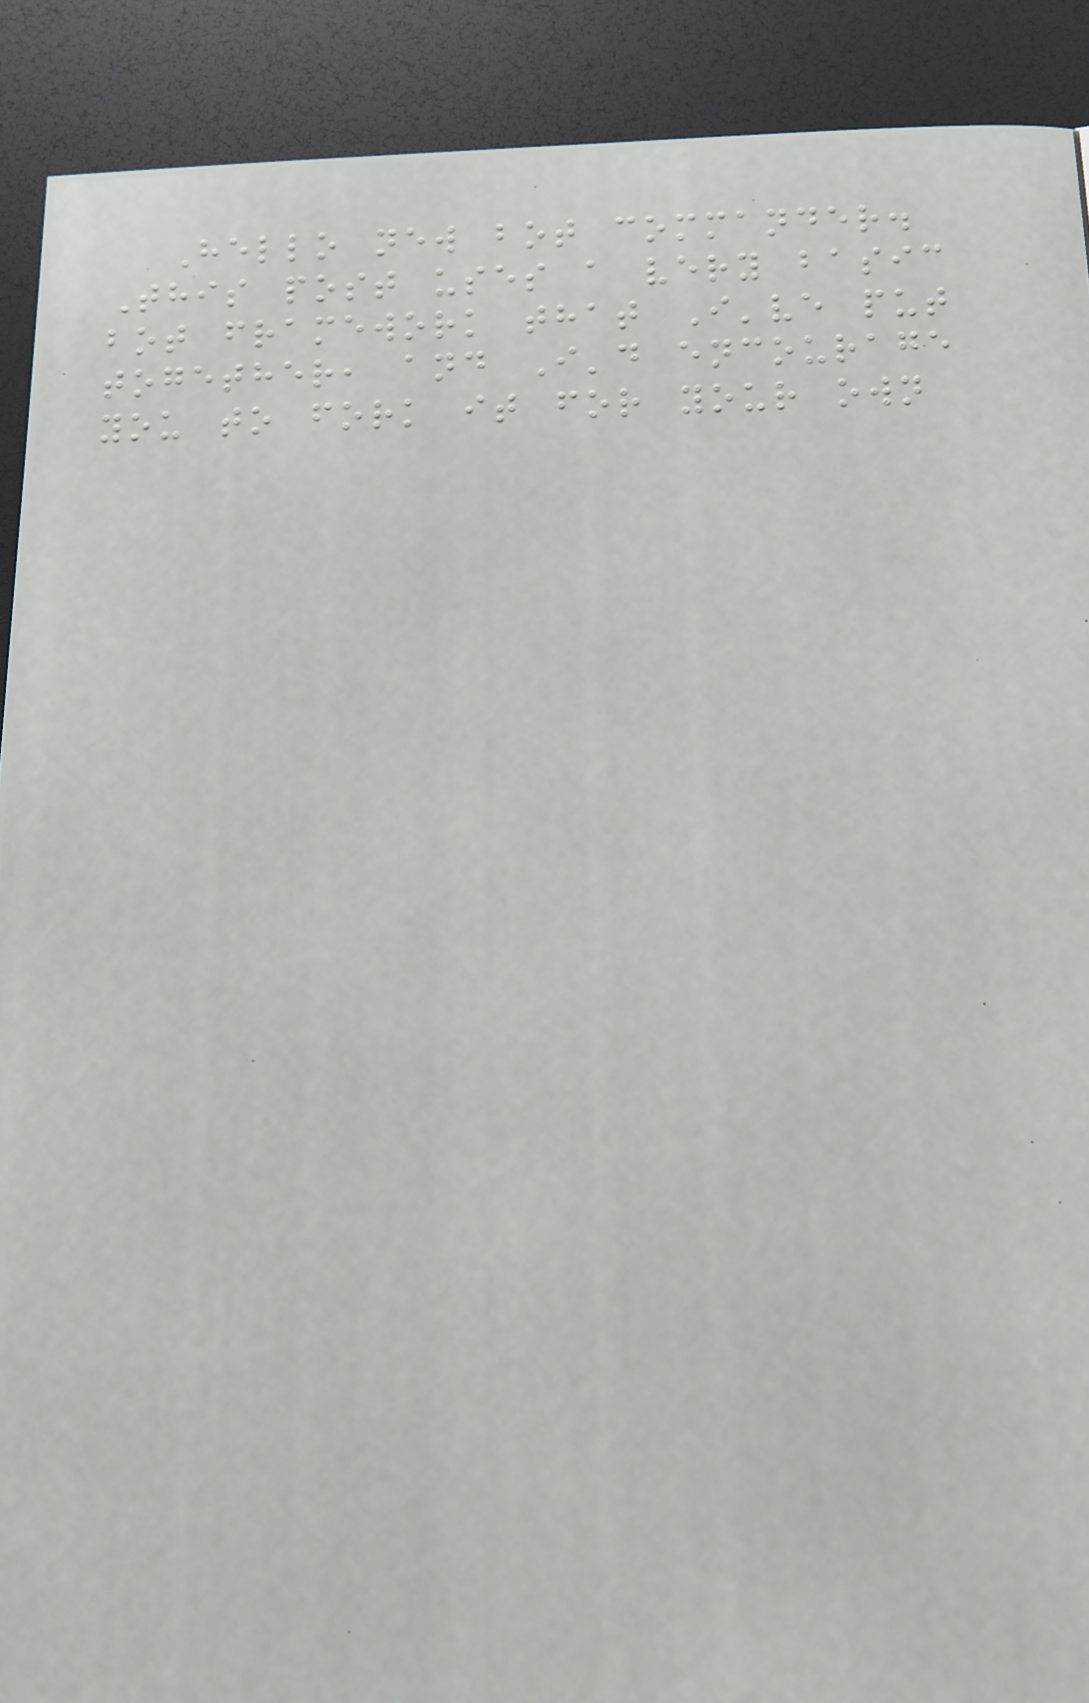Hello new bot commander.
This post uses a very basic
bot framework that I've put
together, and I'd encourage
you to fork it for your own
